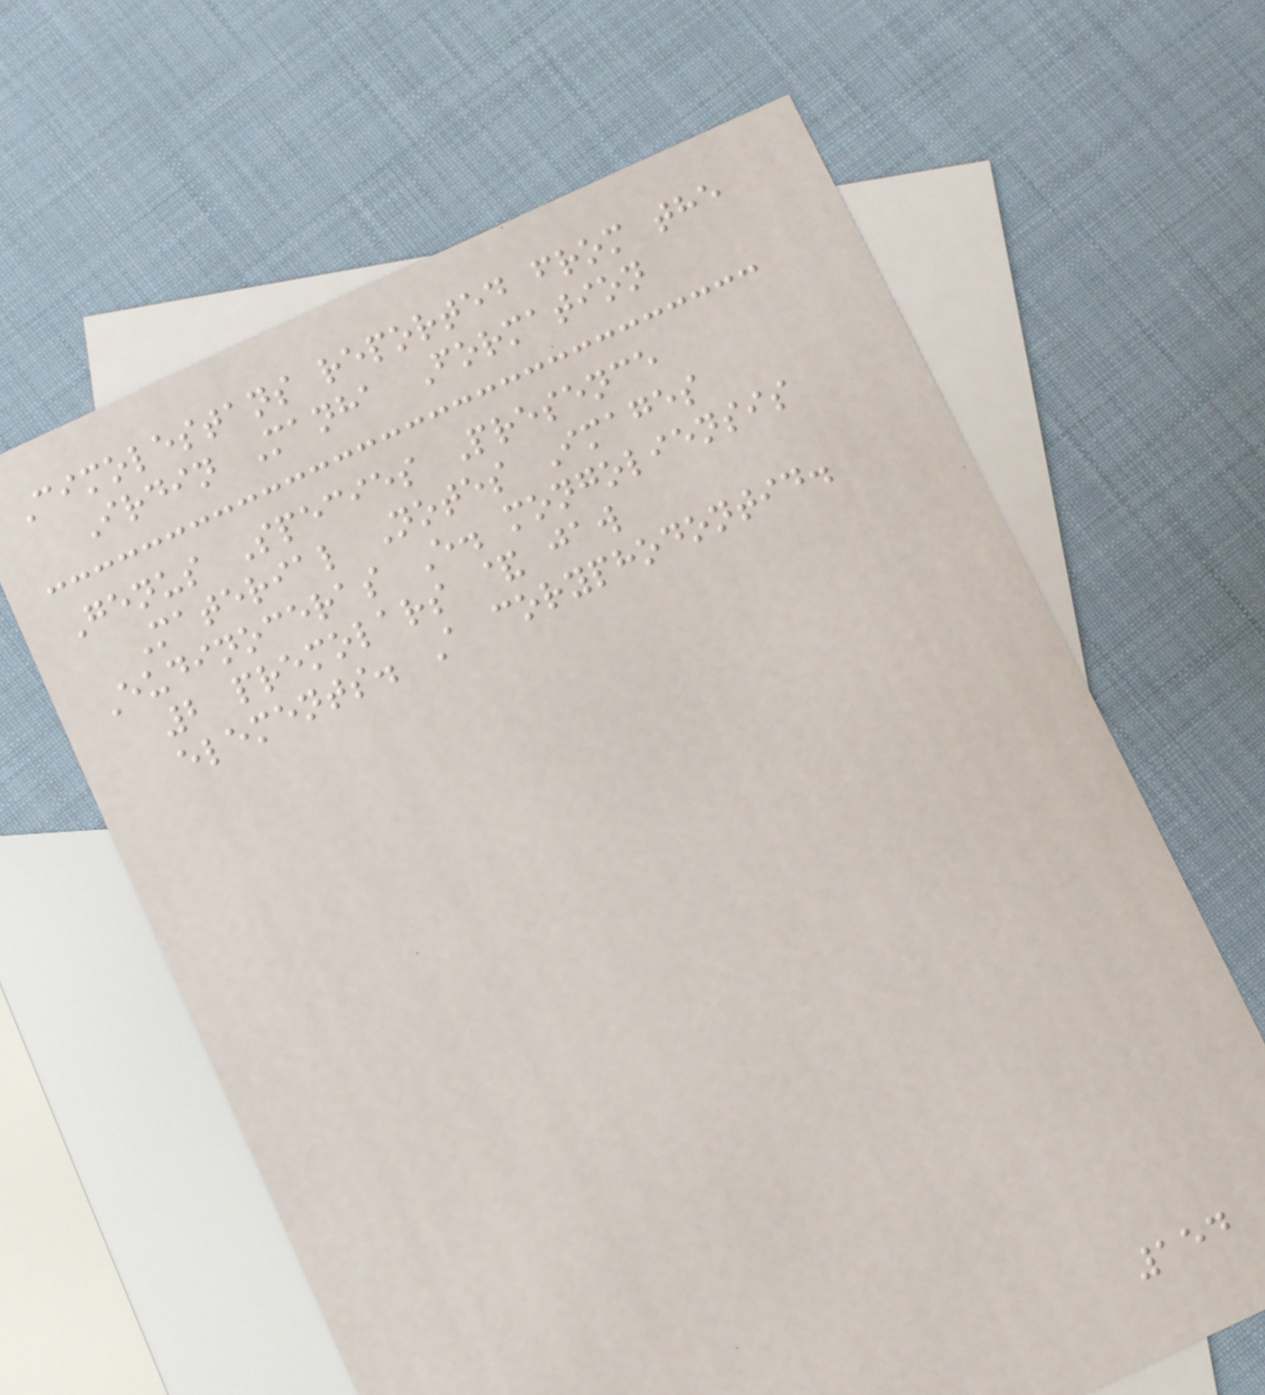Cimolestans reported from the
Irdin Manha Formation
Genus Species Presence
Material Notes Images
Eudinoceras E. mongoliensis
2 premolars & jaw
elements. A coryphodontid.
154
